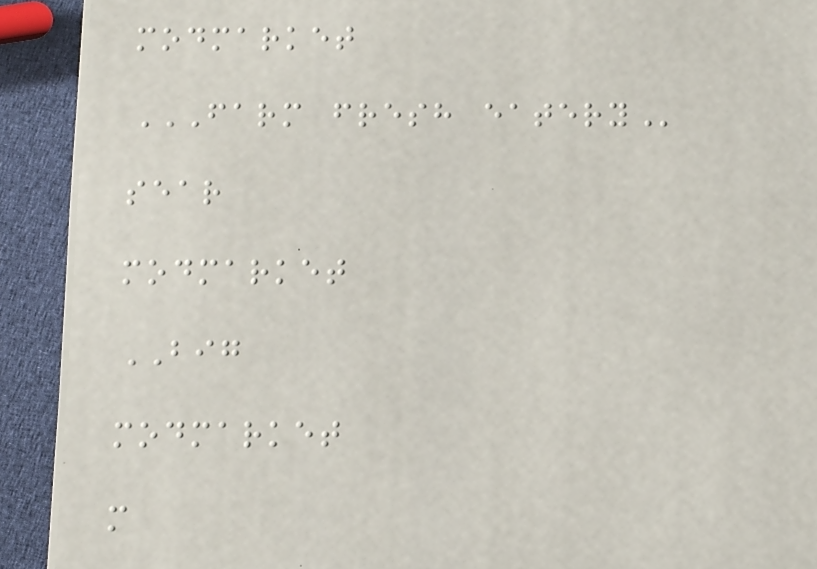modmarket
FARM FRESH EATERY
sear
modmarket
BIG
modmarket
m
